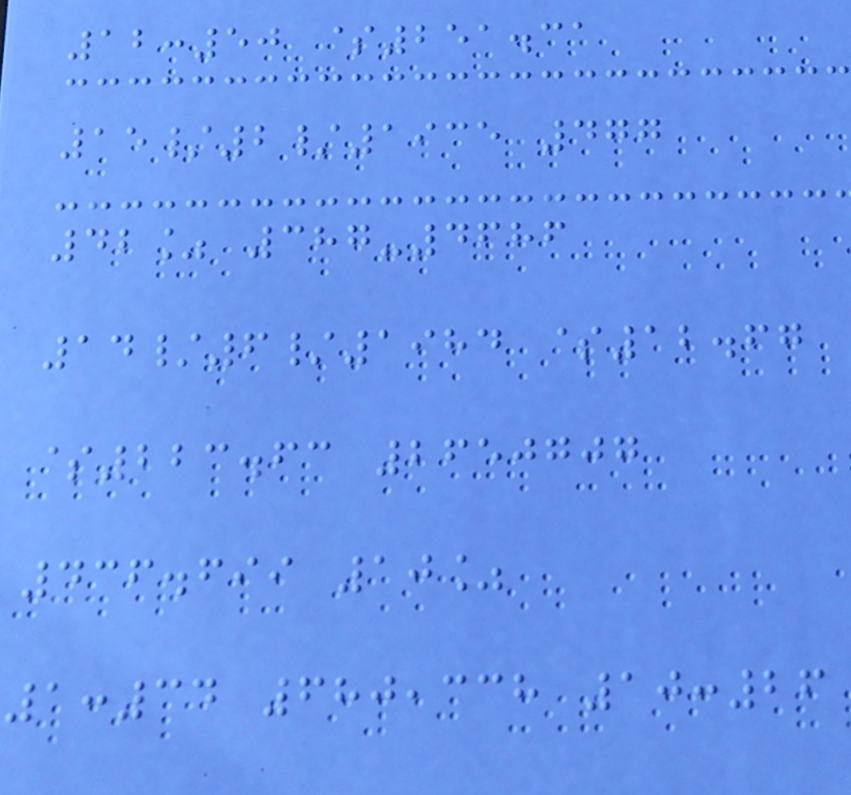12:50 $251.31
15/2/1935 477
42% 387-4686
14/6/1984 $12.67
$223.63 2650707
436.699 10%
1:34 680,338 10:26
